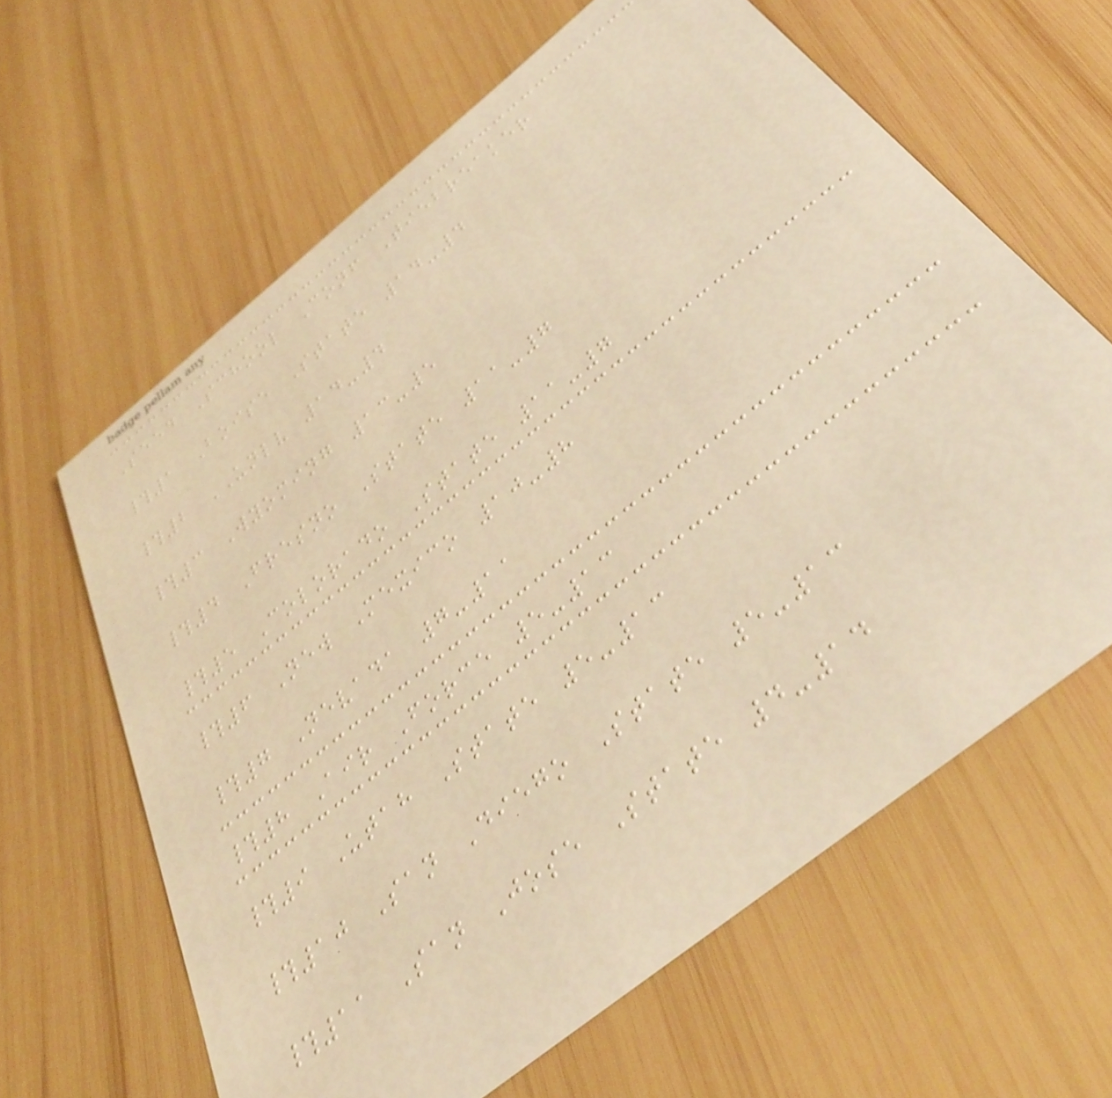Seed School Conf Tiebreaker
#1 Boise State 14-4
#2 UNLV 14-4
#3 Wyoming 13-5
#4 Fresno State 11-7
#5 Colorado State 11-7
#6 New Mexico 10-8
#7 Nevada 7-11
#8 Air Force 5-13
#9 Utah State 5-13
#10 San Diego State 5-13
#11 San Jose State 4-14
